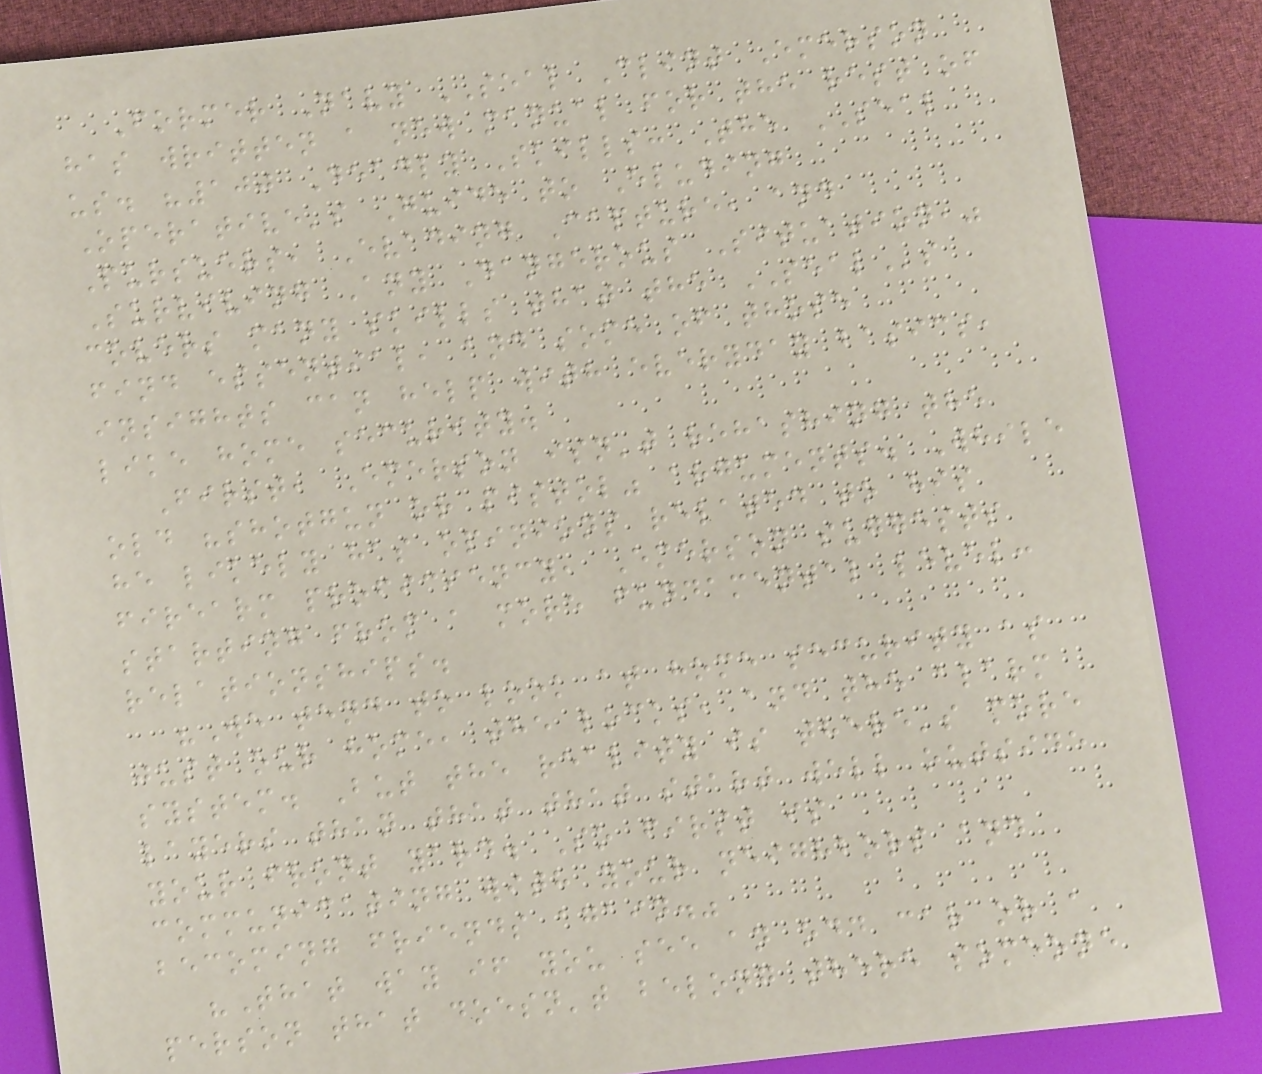Former Navy SEAL Clint Emerson
has written a new manual for the rest of
us. "100 Deadly Skills: The SEAL
Operative's Guide to Eluding
Pursuers, Evading Capture, and
Surviving Any Dangerous Situation,"
covers many skills that the SEALs
find essential, and some of those
insights can help with everyday basics,
like home security.
First, Emerson isn't rehashing the
old "shotgun or pistol" arguments. While
he likely has opinions related to his
firearm proficiency, Emerson suggests
starting from a more fundamental level:
relationships.
"We tend to look at home security as
just our home, the locks, and the alarm
system. But the reality is there's more
layers than that that start well outside
your front yard. So first is
communicating with your neighbors and
becoming friends again."
"That way if you see an odd car or a
person that doesn't belong there someone
